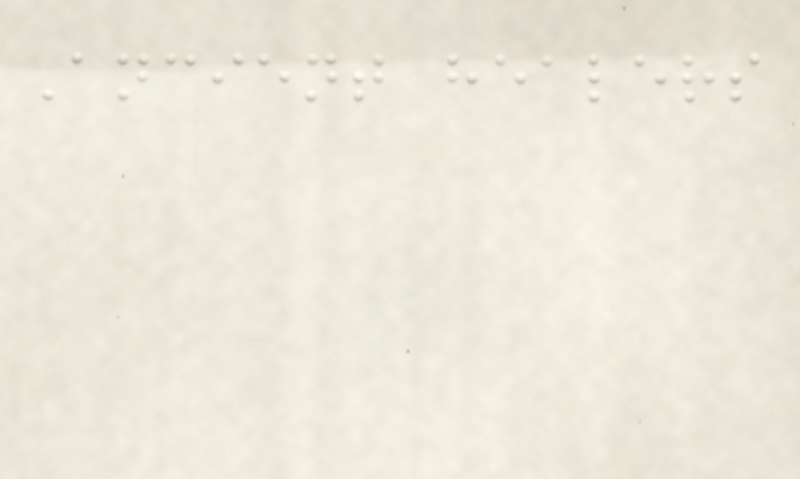Ancient healers
